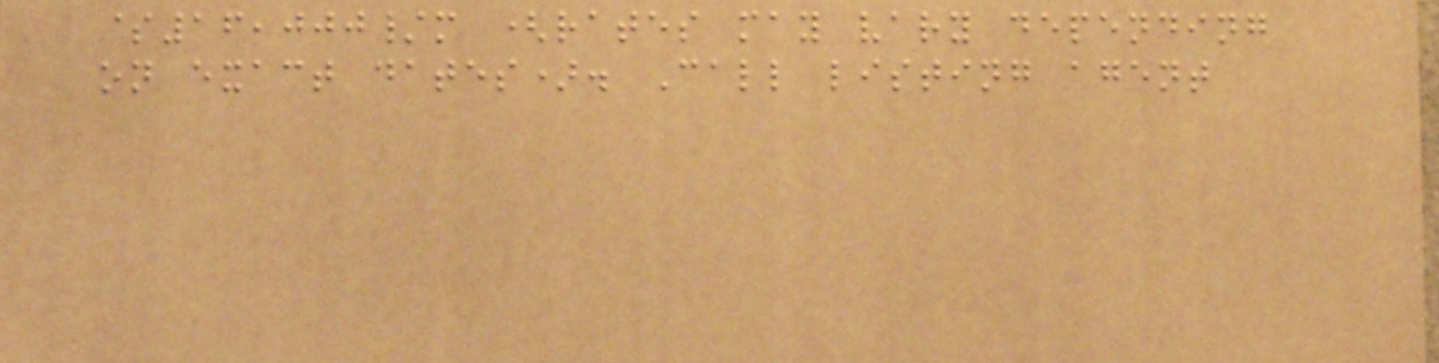$16,000/m (rates may vary depending
on exact dates). Call listing agent
